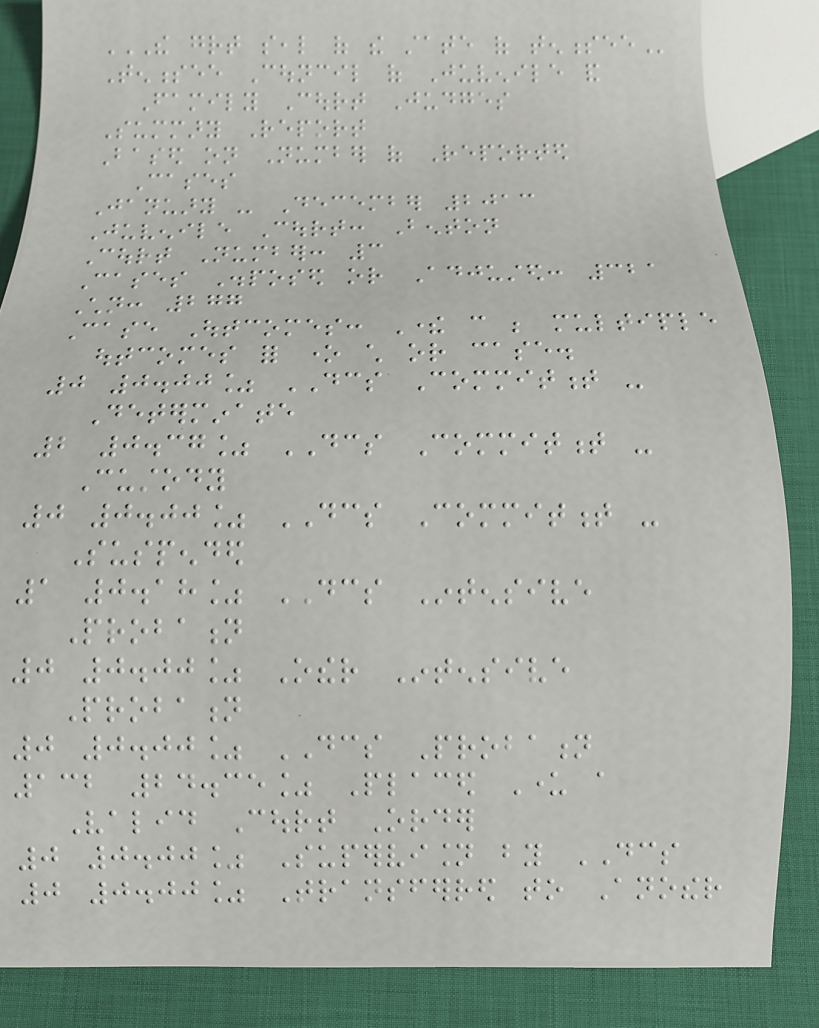THE GREAT SEAL OF THE STATE OF TENNESSEE
Tennessee Council of Juvenile and
Family Court Judges
Summary Report
Based on Number of Reported
Cases
January - December 2013
Juvenile Court: Benton
Court Number: 3
Cases Disposed or Adjusted: 321
Children: 277
Case Outcomes: There can be multiple
outcomes for one child or case.
0 0.00% DCS Commitment -
Determinate
2 0.37% DCS Commitment -
Custody
0 0.00% DCS Commitment -
Suspended
1 0.18% DCS Intensive
Probation
0 0.00% Other Intensive
Probation
0 0.00% DCS Probation
132 24.35% Placed Under a
Valid Court Order
0 0.00% Supervision by DCS
0 0.00% Transferred to Another
